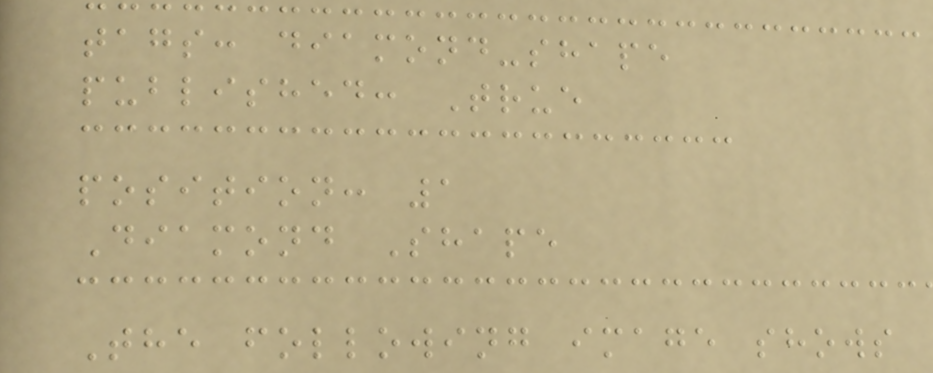tags: diamond-shape
published: True
position: 1
Diamond Shape
The following image shows
